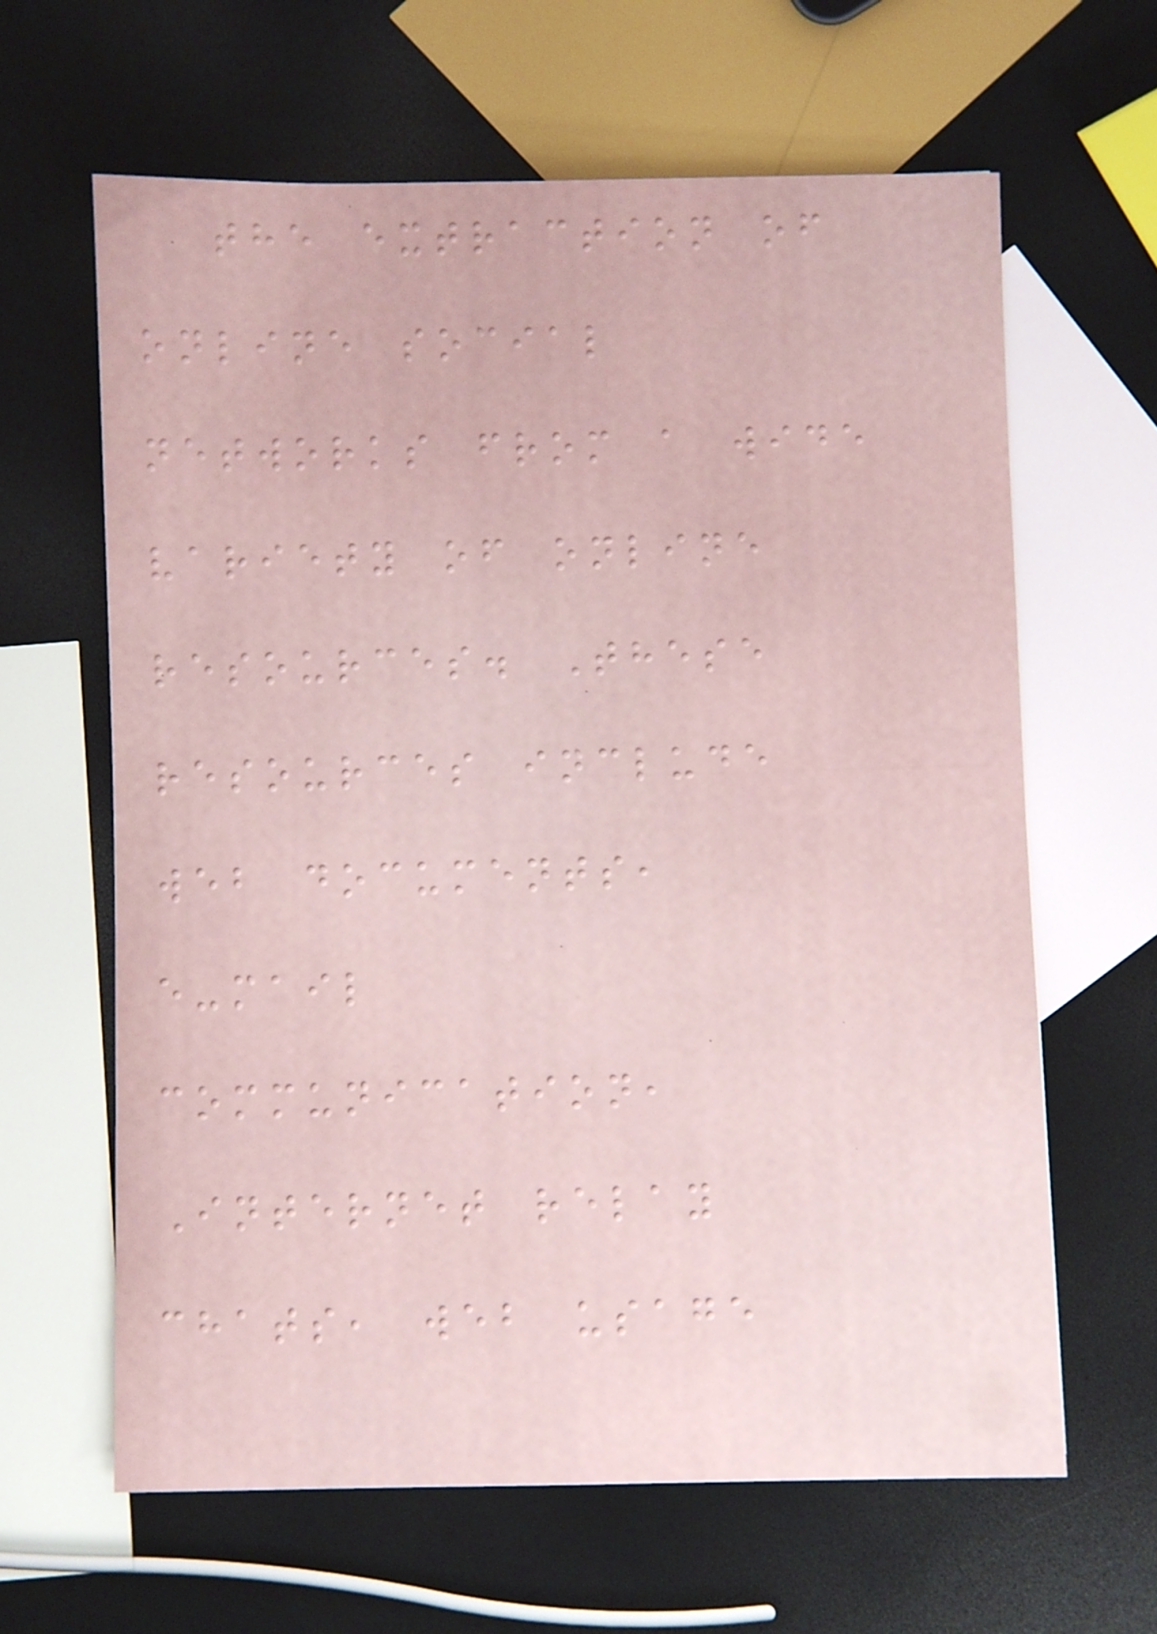the extraction of
online social
networks from a wide
variety of online
resources. These
resources include
web documents,
e-mail
communication,
Internet relay
chats, web usage
